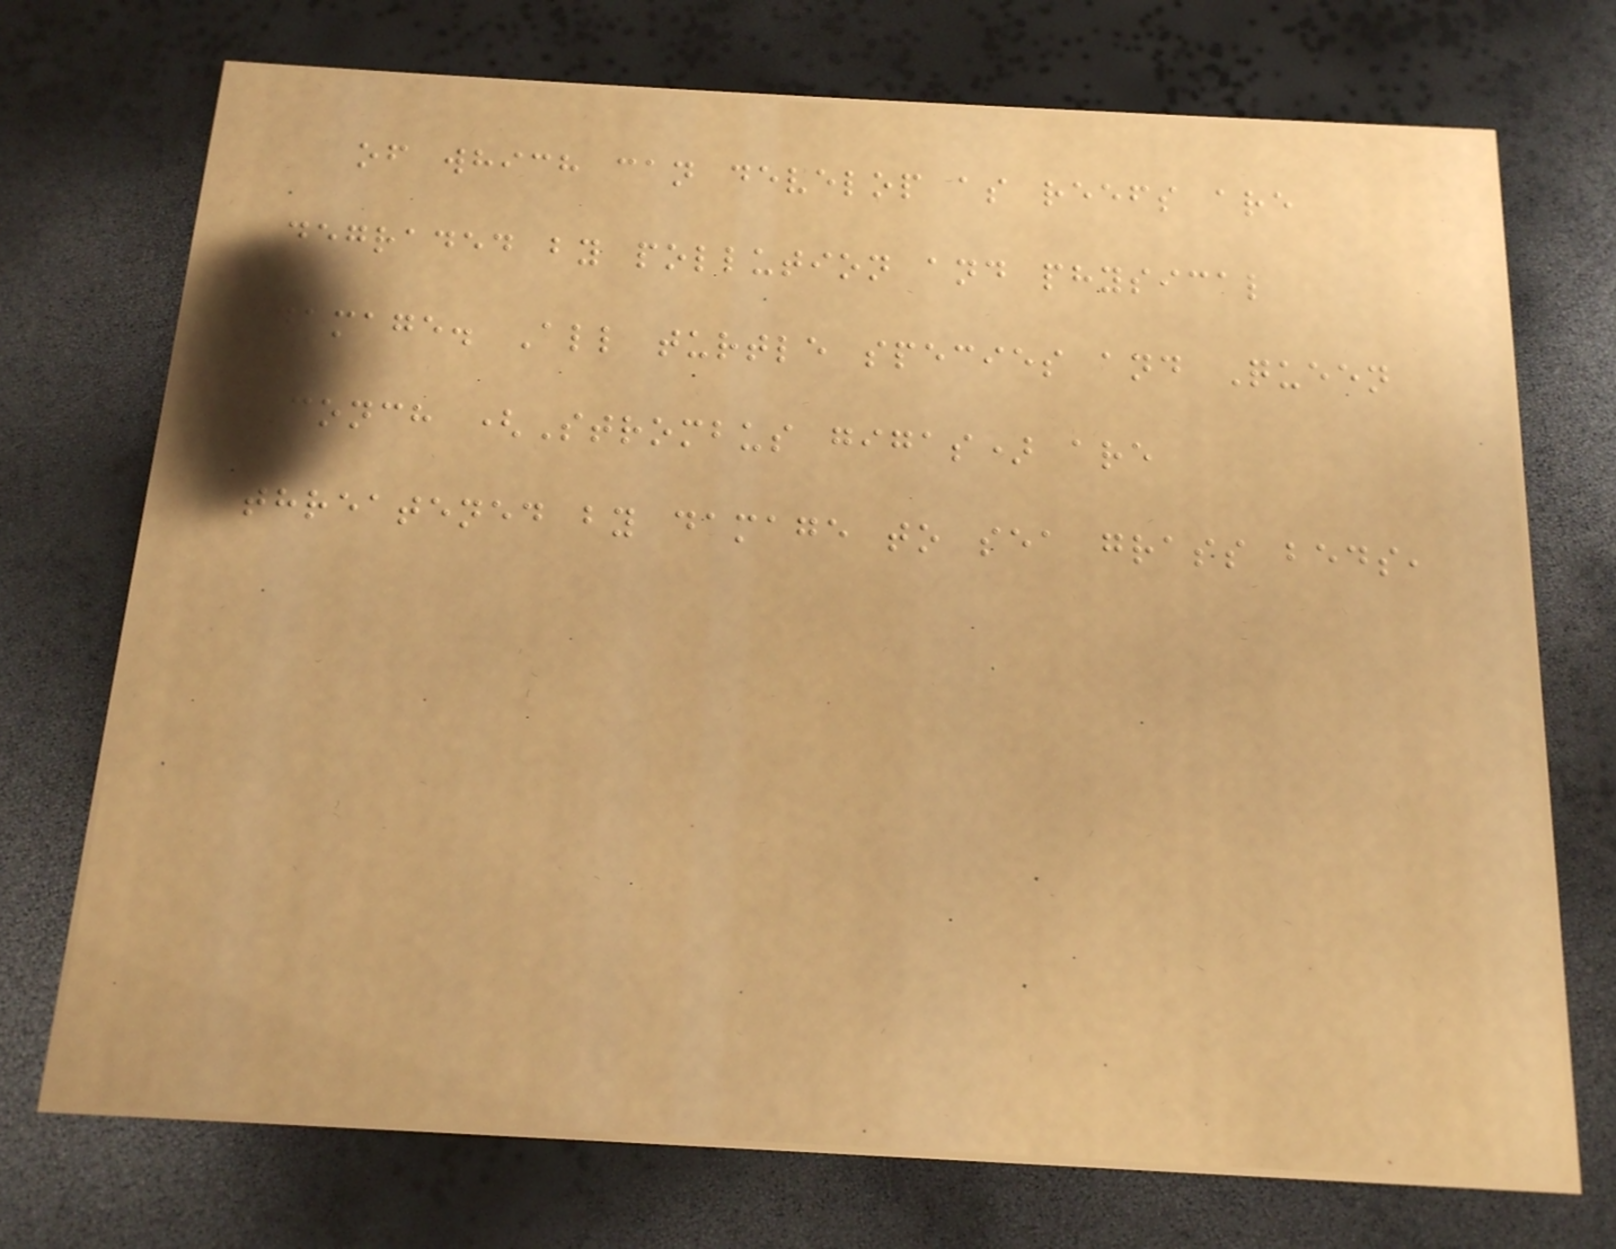of which can develop as reefs are
degraded by pollution and physical
damage. All turtle species and Queen
Conch (Strombus gigas) are
threatened by damage to sea grass beds,
